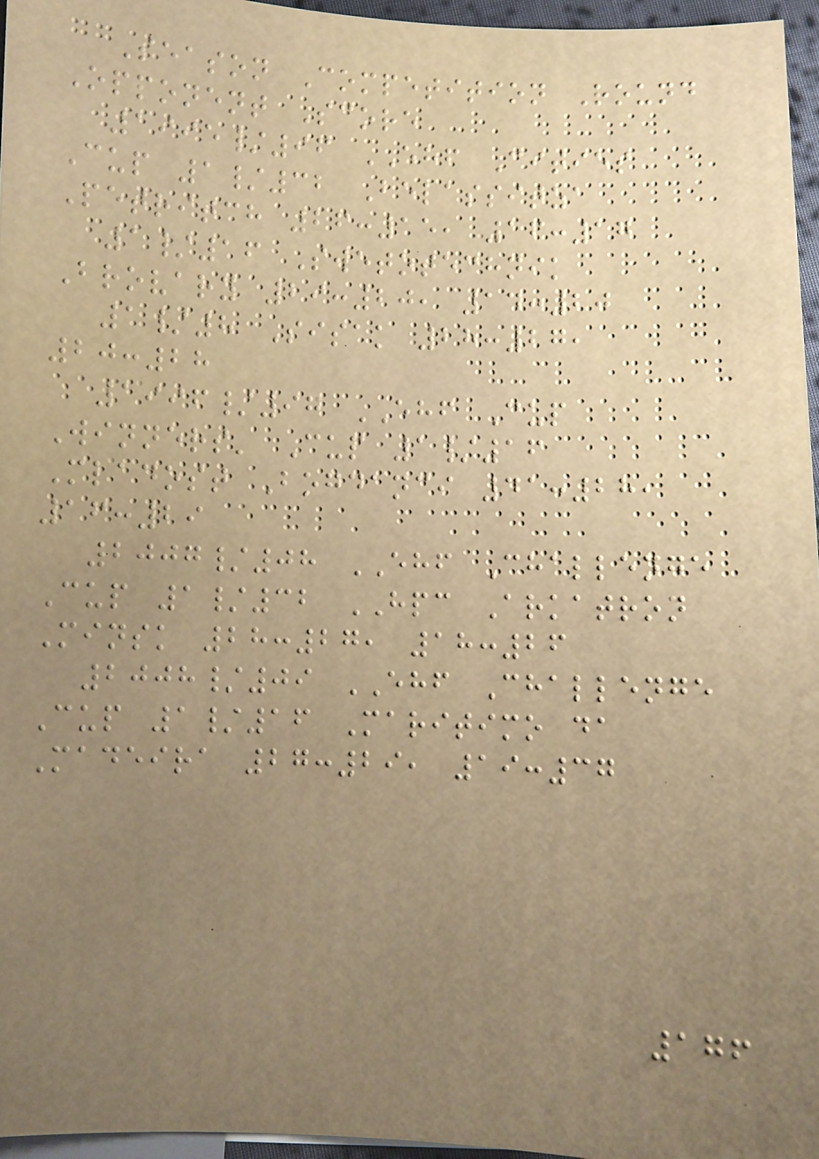Season Competition Round
Opponent Score
1995/96 EHF Cities
Cup 1/32 Belassitza
Petritch 26:15, 16:17
1/16 Swetotechnik
Brovary 29:20, 14:20
1/8 Sisak 28:27,
20:28
1996/97 EHF Cup
Winners' Cup 1/16
Mladost Bogdanci 41:28,
16:29
2007/08 EHF Challenge
Cup 1/32 HPC Arkatron
Minsk 28:27, 18:26
2008/09 EHF Challenge
Cup 1/16 Maritimo da
Madeira 27:29, 19:37
176
